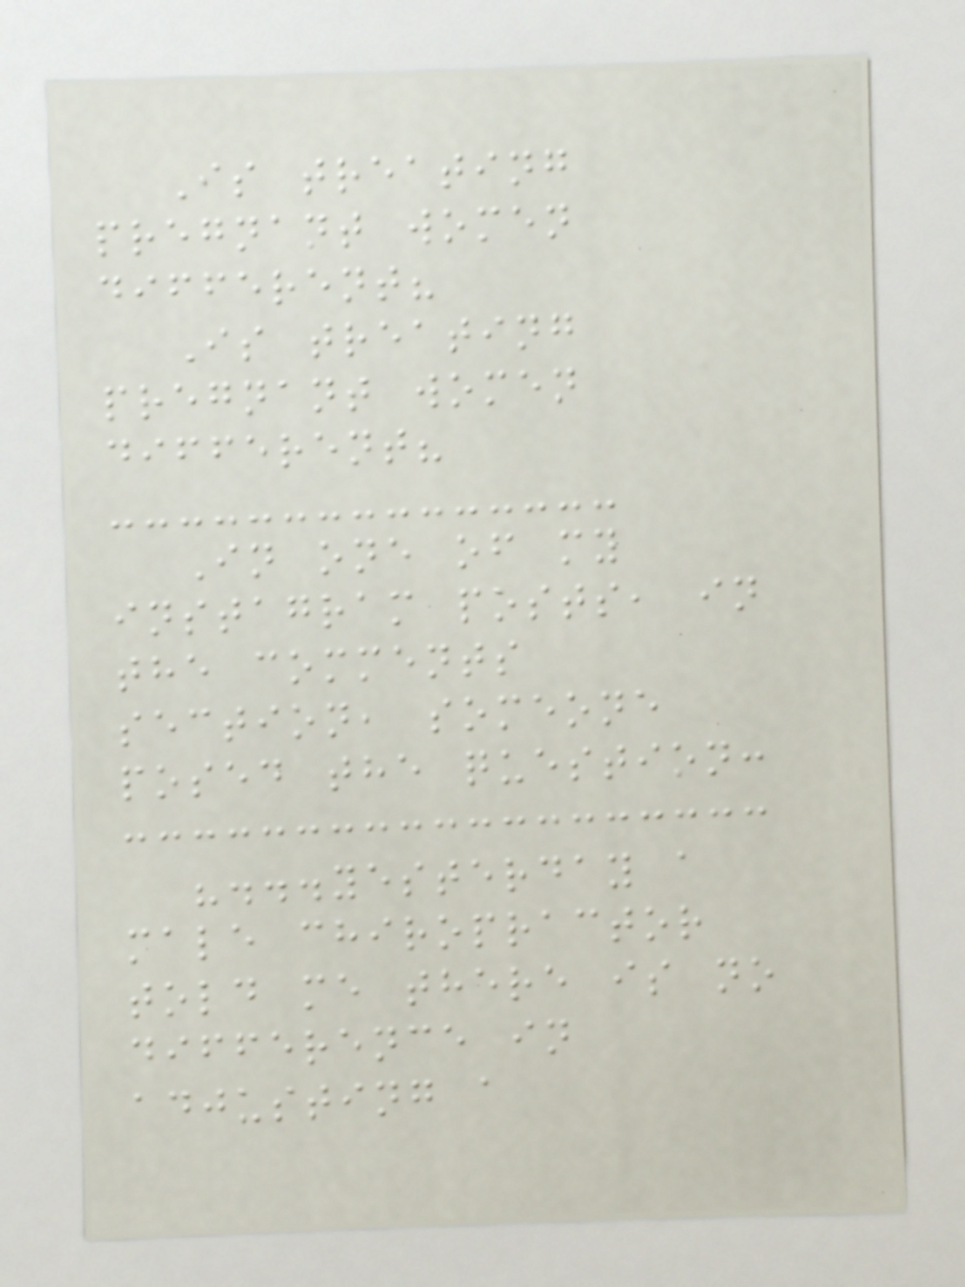Is treating
pregnant women
different?
Is treating
pregnant women
different?
In one of my
instagram posts, in
the comments
section, someone
posed the question:
"...yesterday a
male chiropractor
told me there is no
difference in
adjusting a
